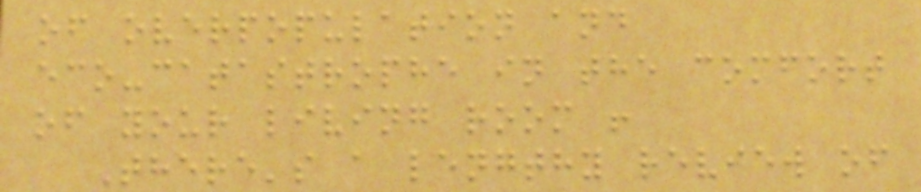of overpopulation and
eco-catastrophe in the comfort
of your living room !
There's a lengthy review of
